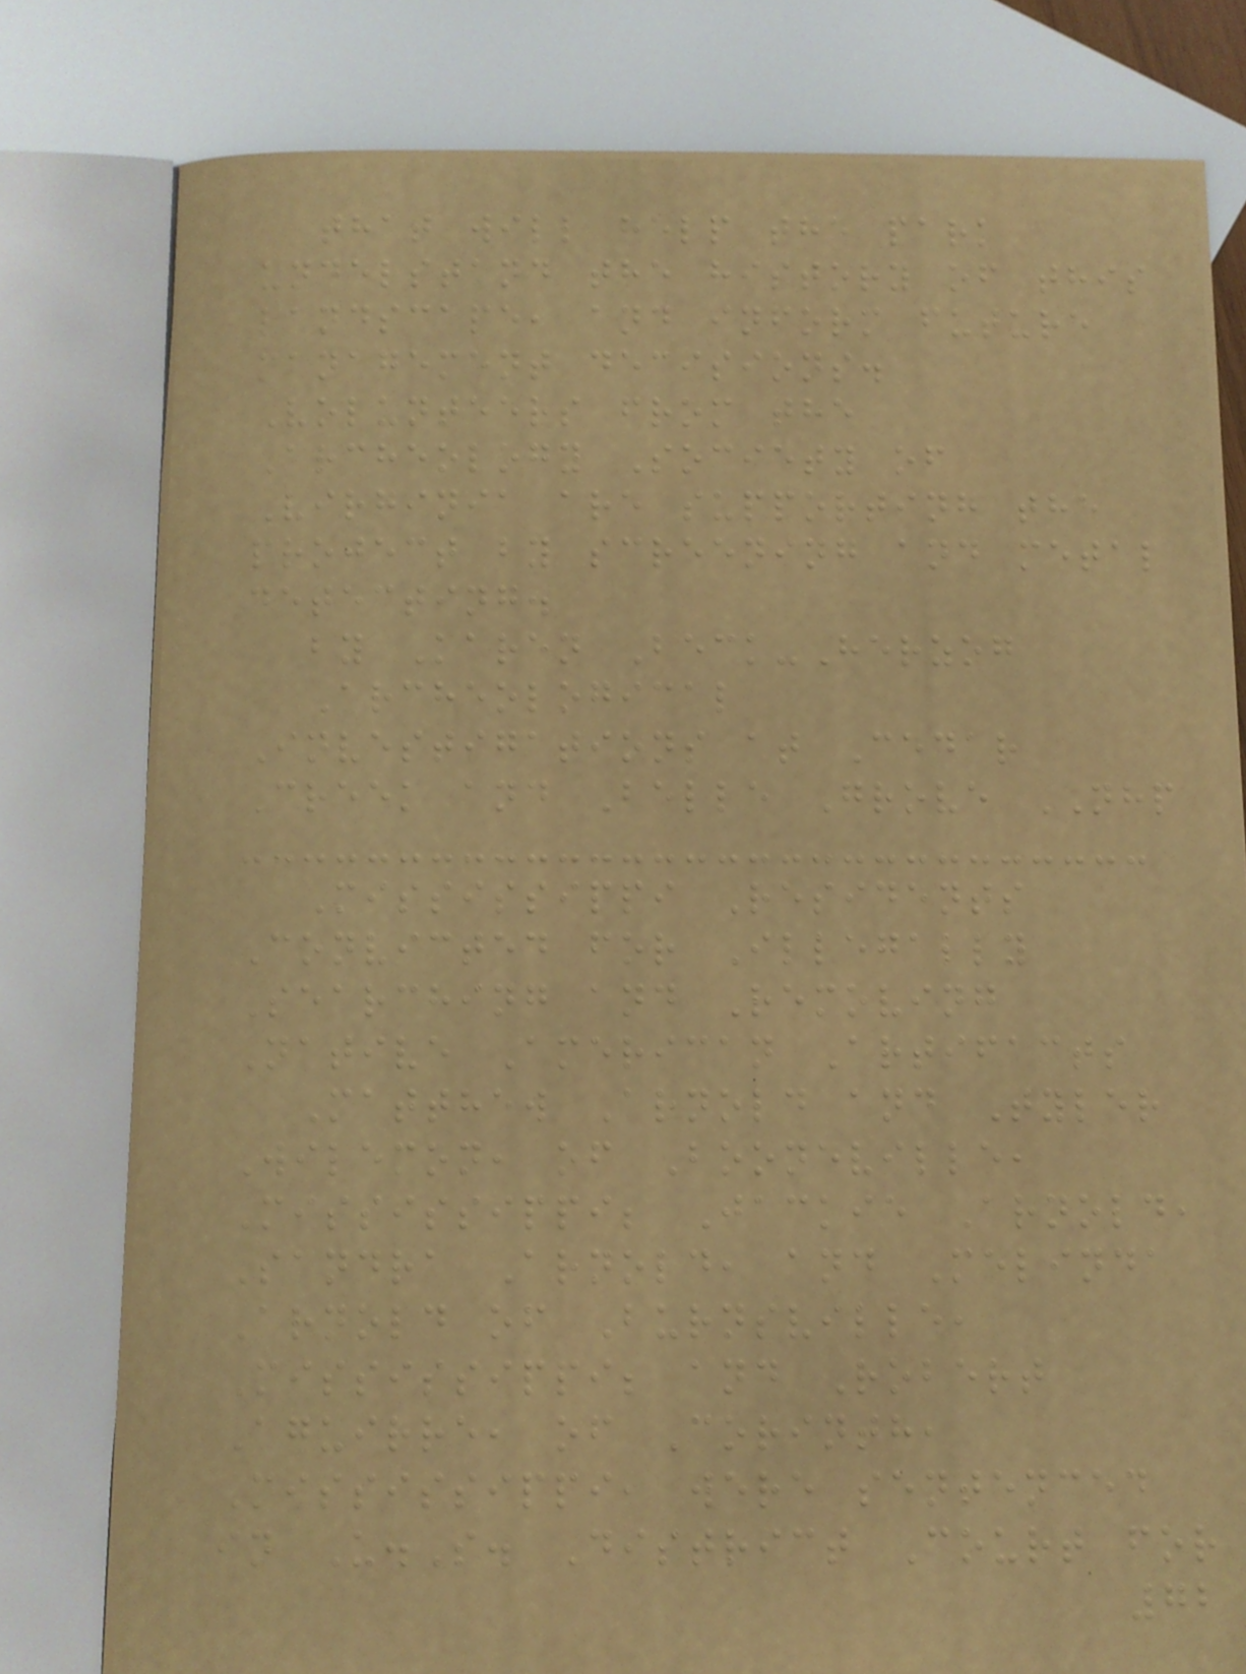that will help the park
understand the history of this
landscape, and inform future
management decisions.
Volunteers from the
Archeology Society of
Virginia are supporting the
project by screening and metal
detecting.
by Karen Beck-Herzog
Archeological
Investigations at Cedar
Creek and Belle Grove NHP
Mississippi Residents
Convicted for Illegally
Searching and Removing
Native American Artifacts
Matthew Arnold and Tyler
Wilemon, of Booneville,
Mississippi; Jackie Arnold,
Sandra Arnold, and Melinda
Arnold of Burnsville,
Mississippi; and Robert
Aguirre, of Corinth,
Mississippi, were sentenced
in U.S. District Court for
72
